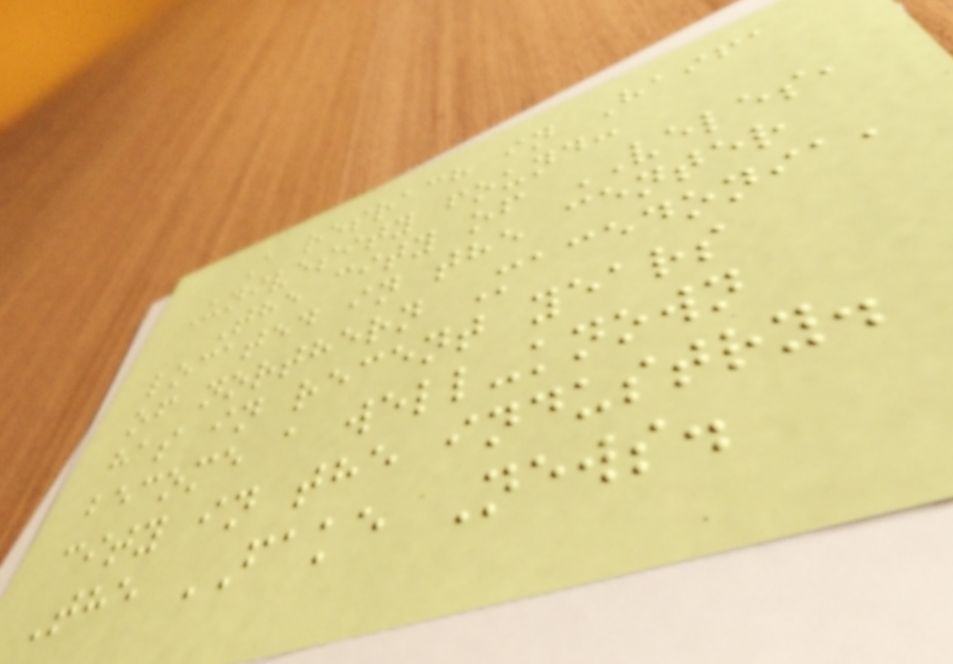A resrach in Haifa
Univesity found:
The city of VELES,
located in the center
of northern Macedonia,
has in recent years
become a well-known
city in the industry.
The FAKE News.
